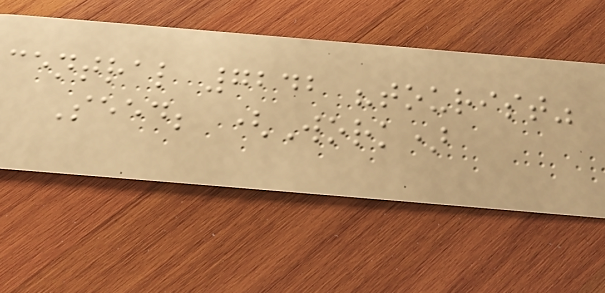central 7242 "tourist"
Seed; (Work)
